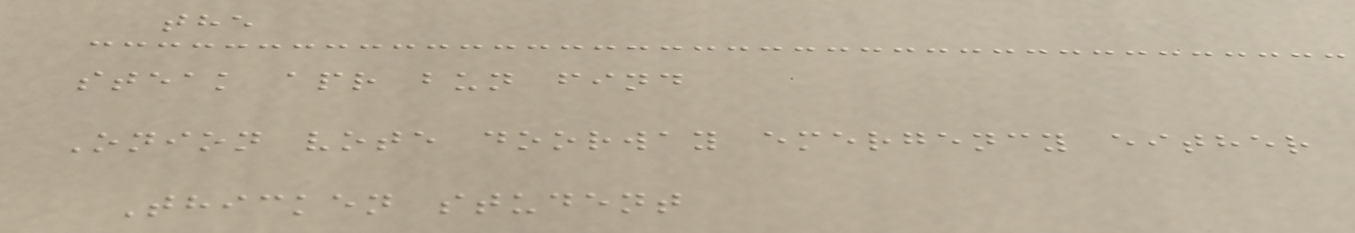the
steak apr bun find
Onion vote doorway emergency either
Thicken student
